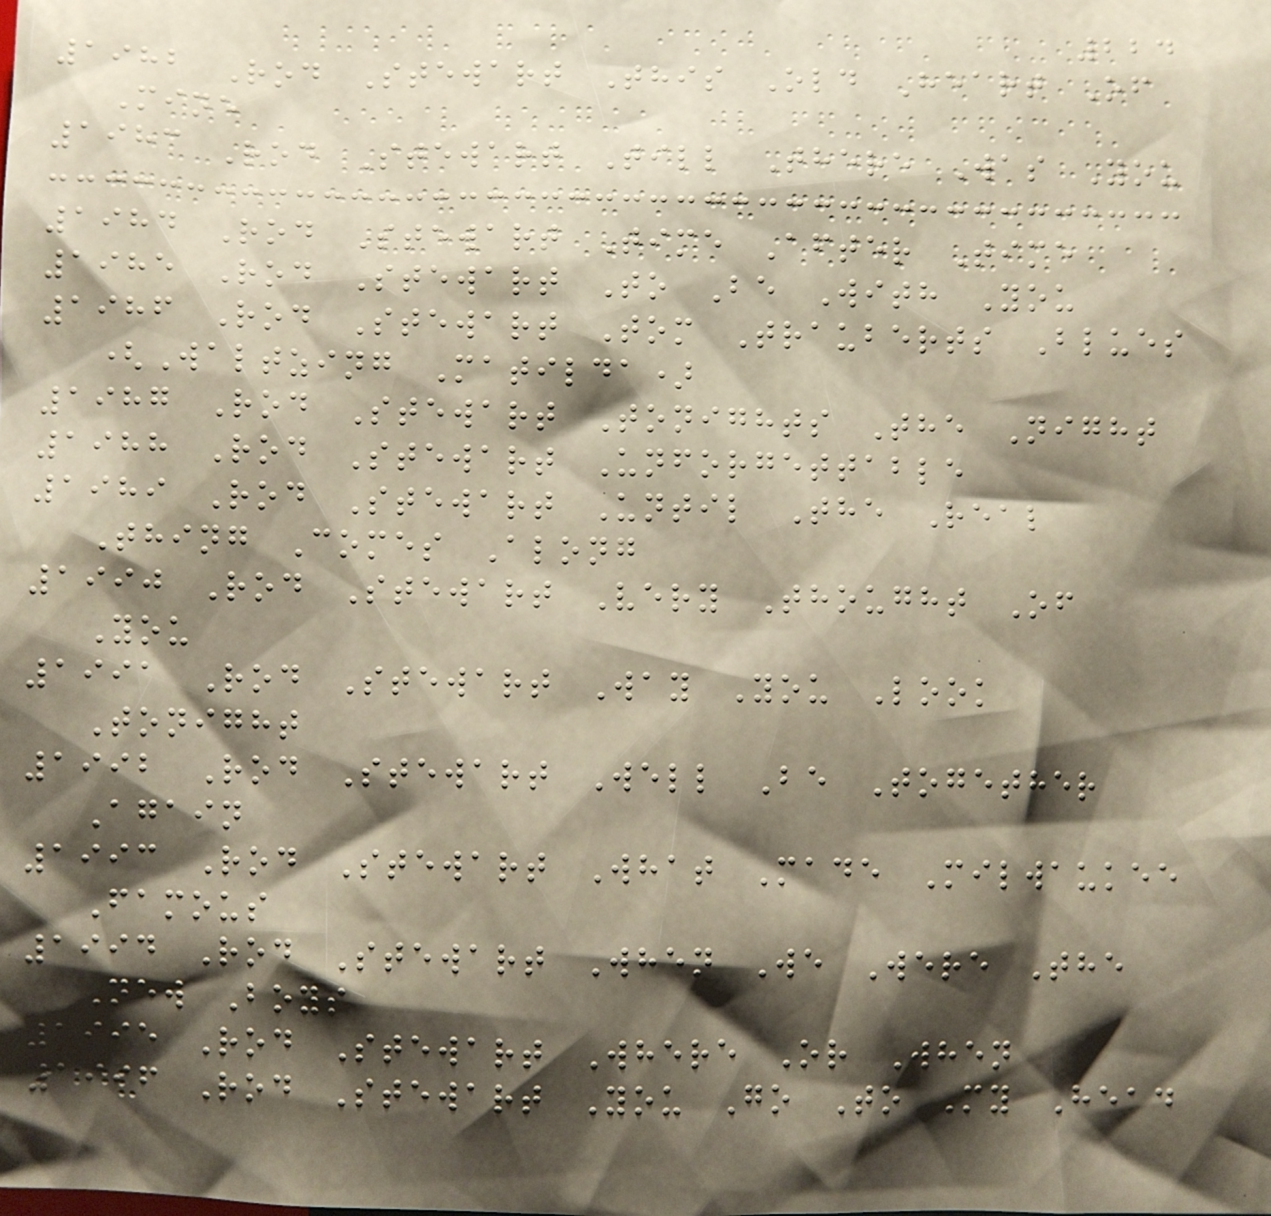224
1982 Rod Stewart This Old Heart Of
Mine
1983 Rod Stewart Till There Was You
1984 Rod Stewart Time After Time
1985 Rod Stewart To Be With You
1986 Rod Stewart Tom Trauberts Blues
(Waltzing Matilda)
1987 Rod Stewart Tonights The Night
1988 Rod Stewart Unforgettable
1989 Rod Stewart Until The Real
Thing Comes Along
1990 Rod Stewart Very Thought Of
You
1991 Rod Stewart Way You Look
Tonight
1992 Rod Stewart Well Be Together
Again
1993 Rod Stewart What Made Milwaukee
Famous
1994 Rod Stewart When We Were The
New Boys
1995 Rod Stewart Where Or When
1996 Rod Stewart You Go To My Head
